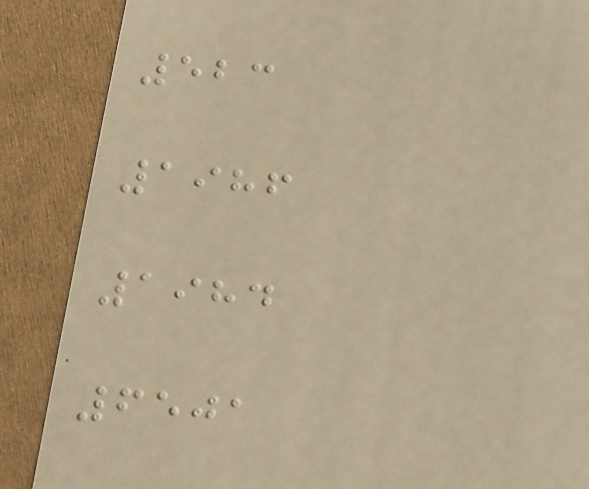523
1986
1984
6501
